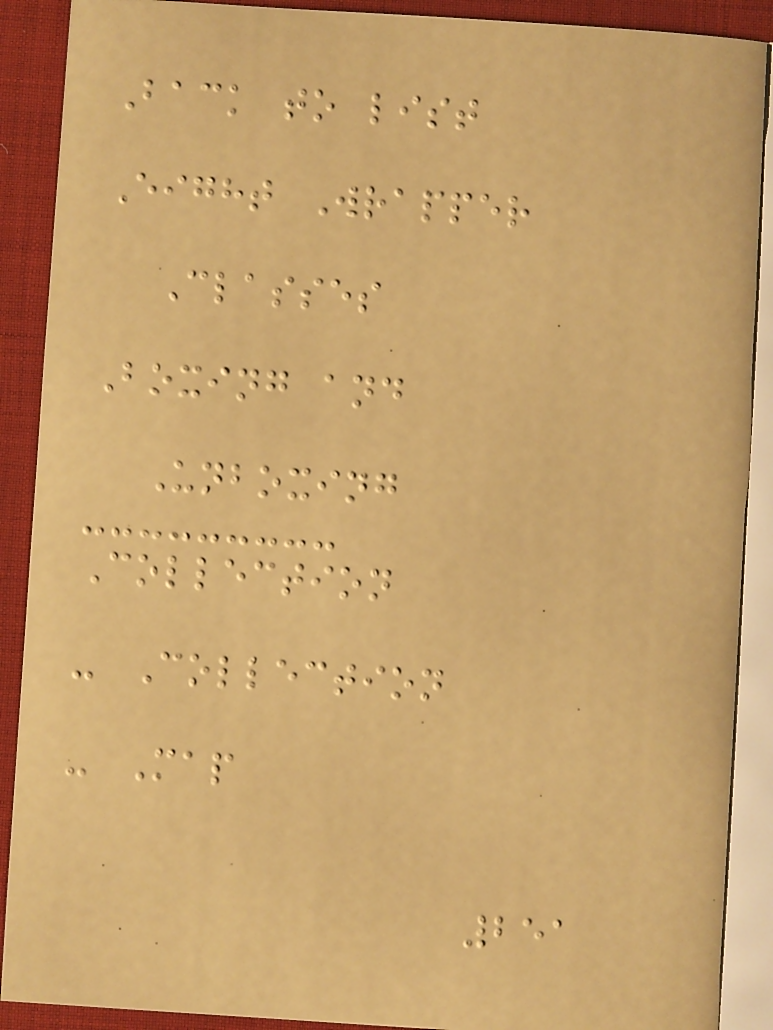Back to list
Eight Wrapper
Classes
Boxing and
Unboxing
Collection
- Collection
- Map
251
